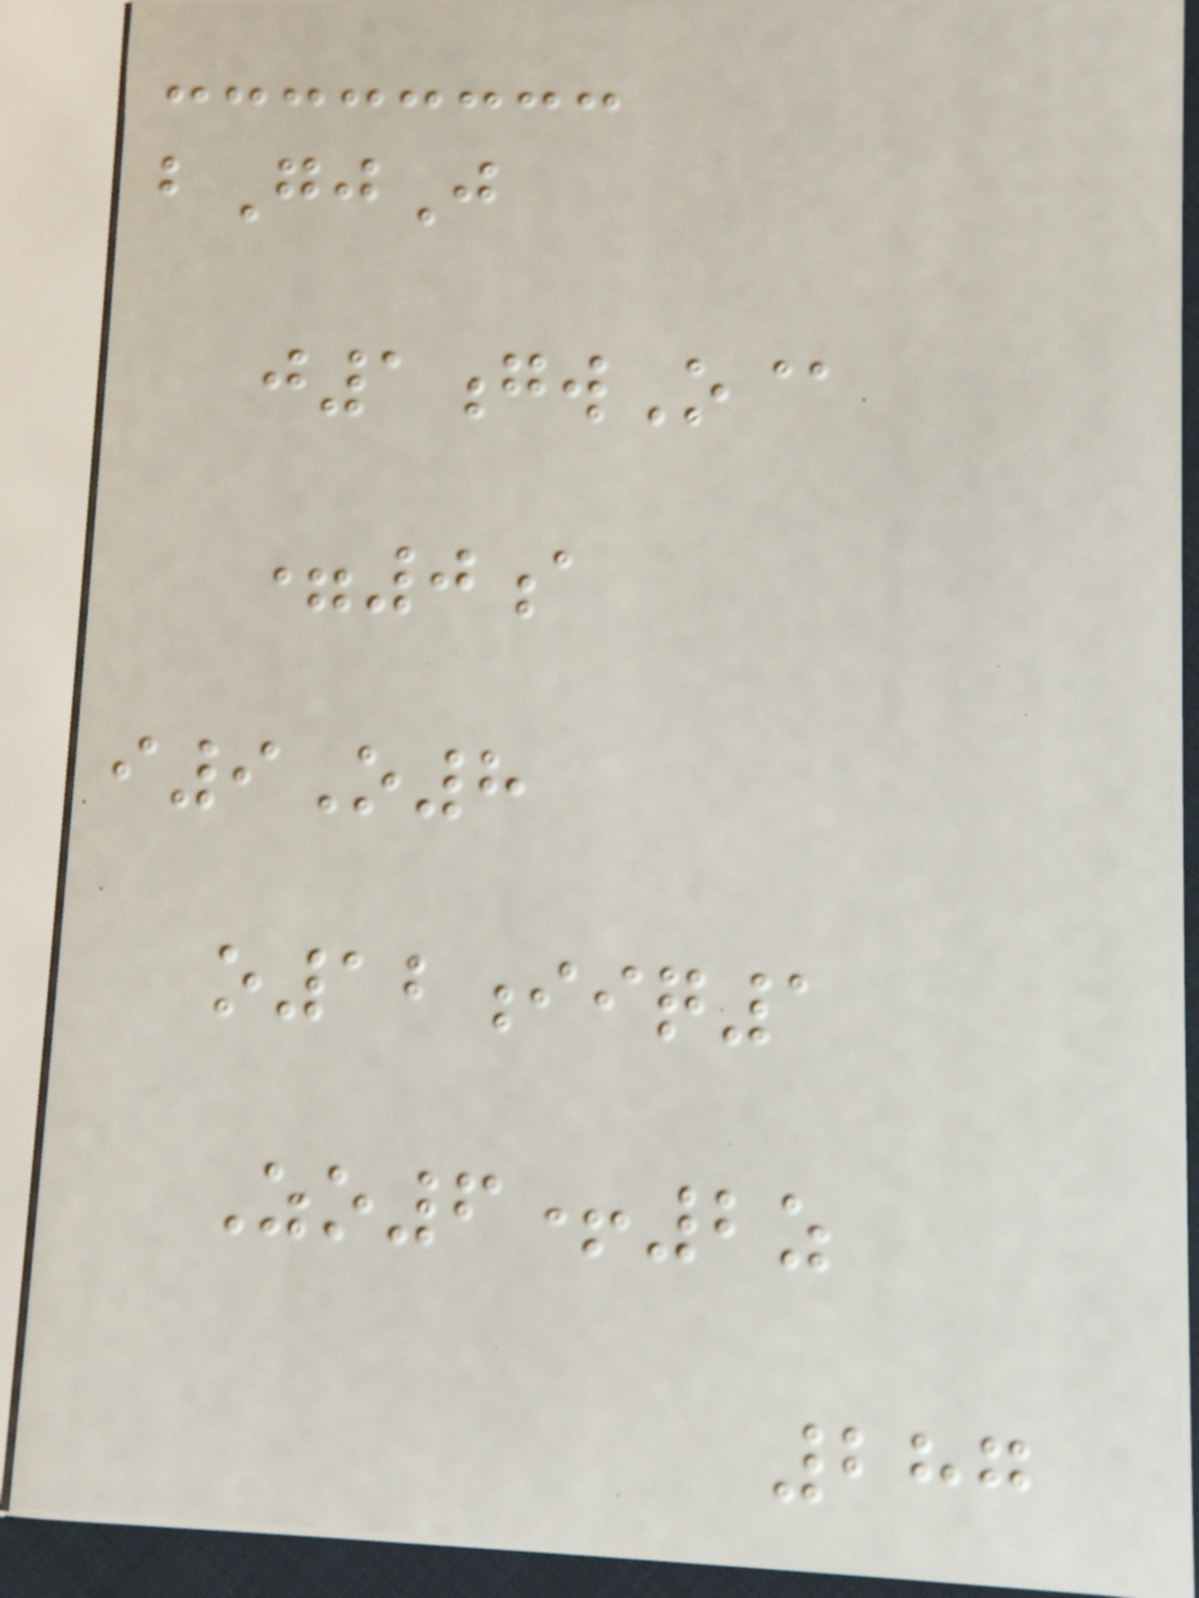bGjJ
j1gwO@
=0a
i9O8
o12iiq1
Zo6+2z
287
